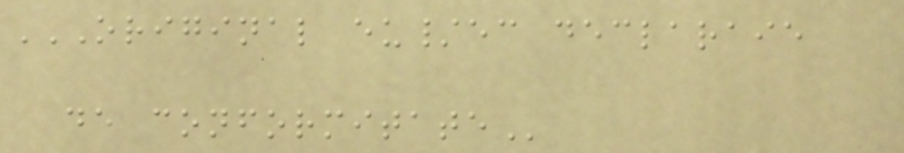ORIGINAL EU/EC DECLARAIE
DE CONFORMITATE
